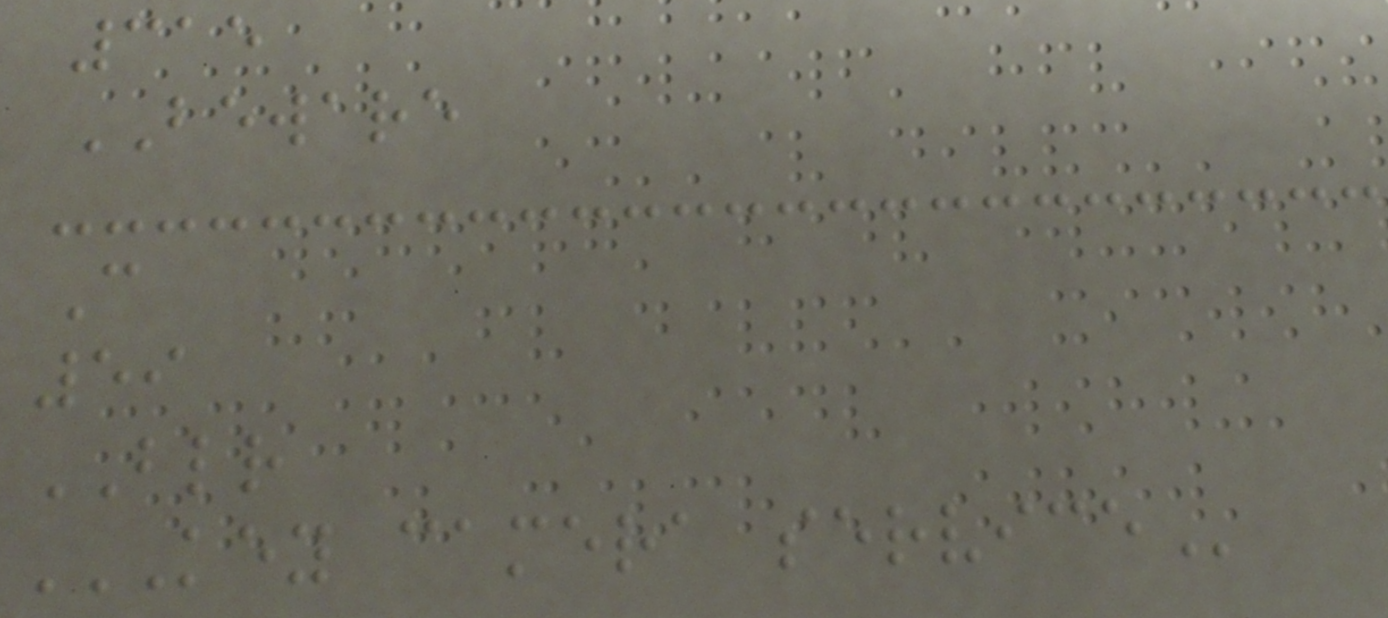315
BEWARE
C
59
BLR
KEY CAMERA SERVICE
